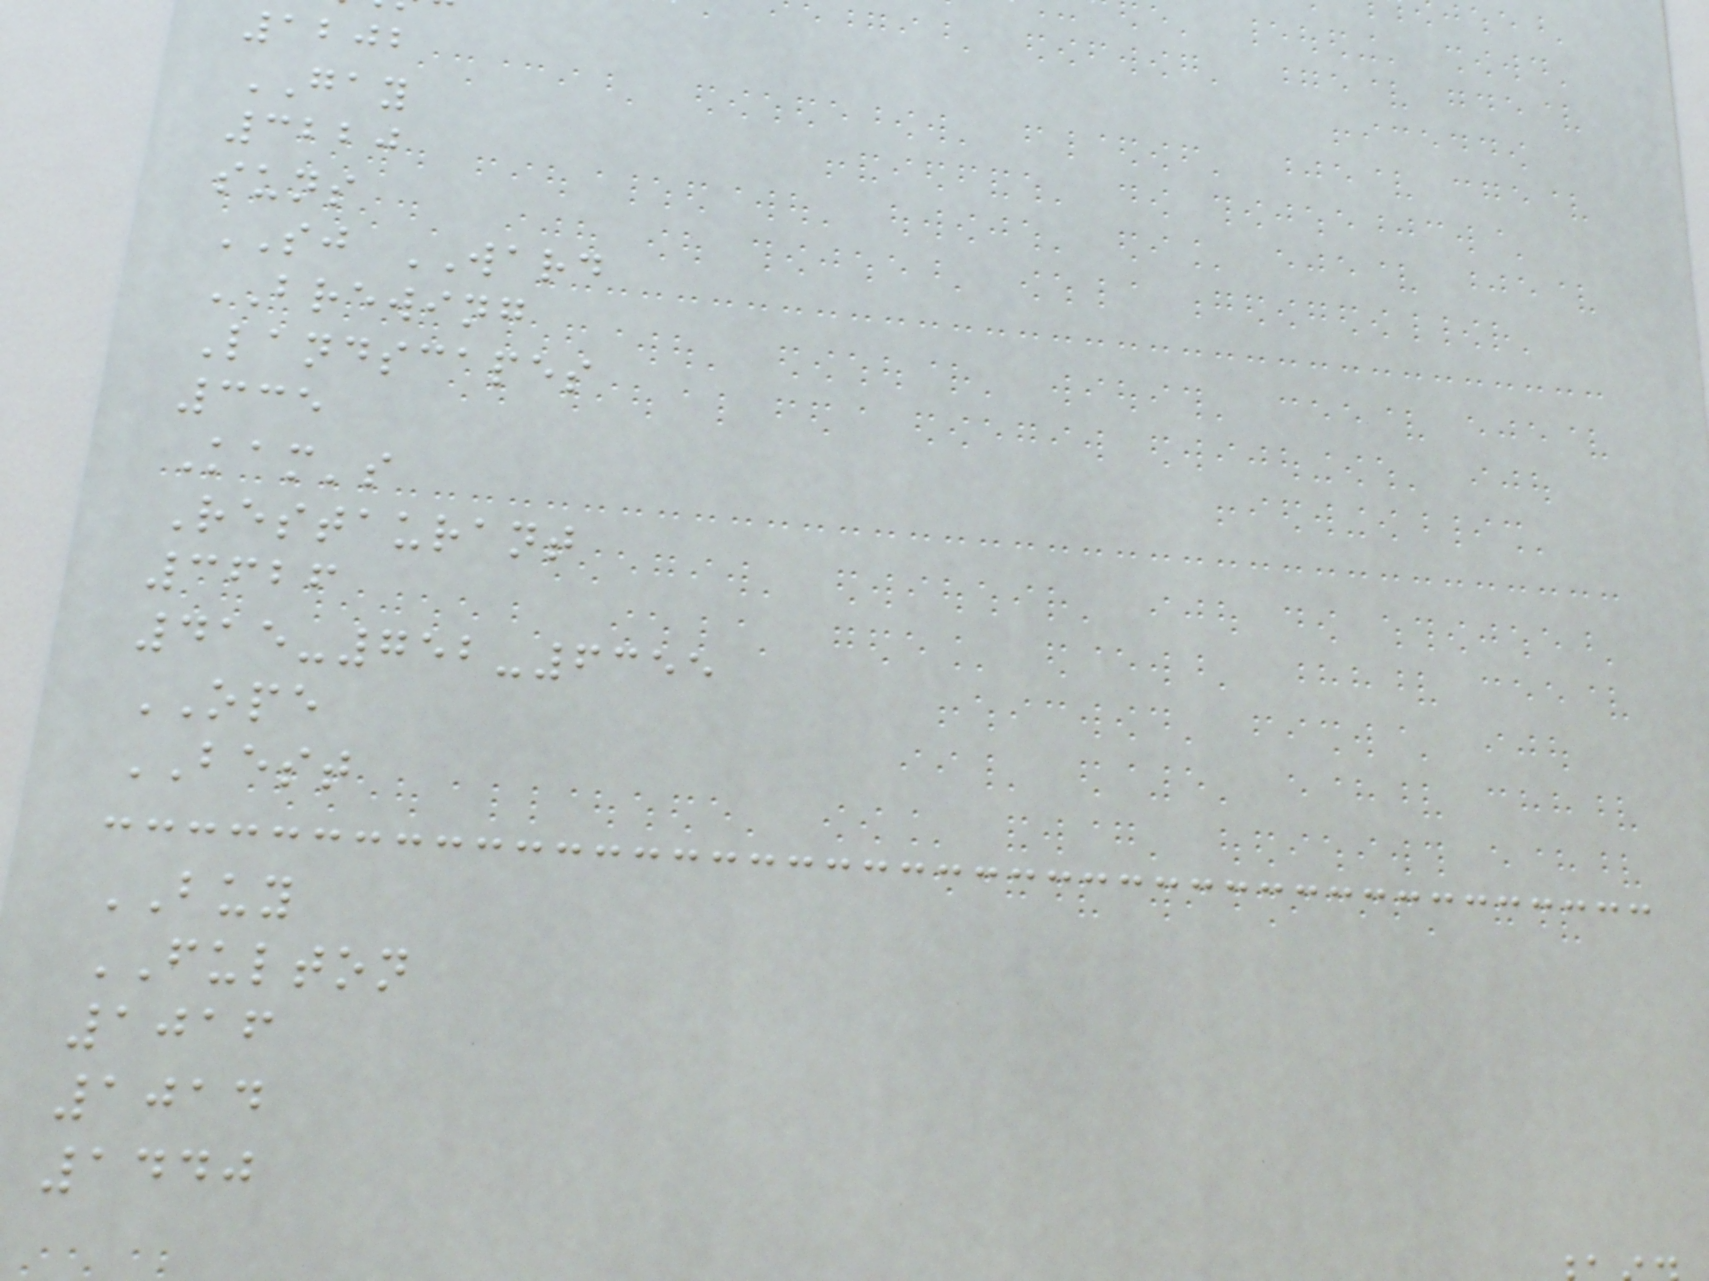1202
GAY
3220
suns
SJ WARD
BREWING
Landscapes
335
Kam's
Restaurant
3626
415-752-6355
OPE
BEST
BUY
FULTON
1016
1014
1440
